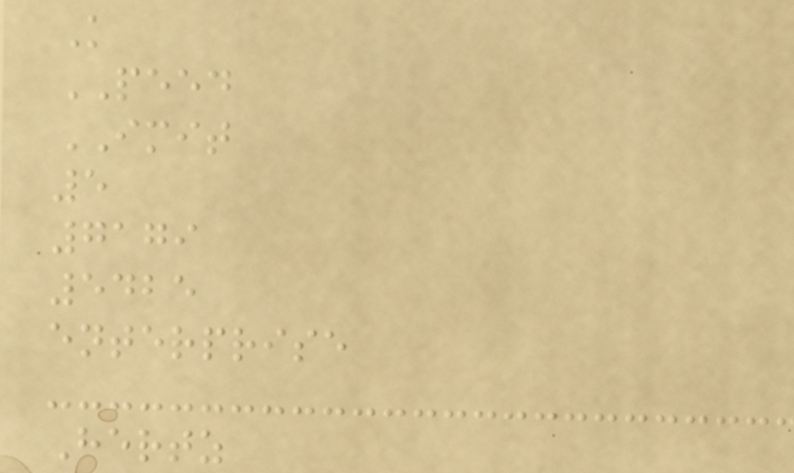K
PEED
IMIT
5
7179
5425
enterprise
Hertz
